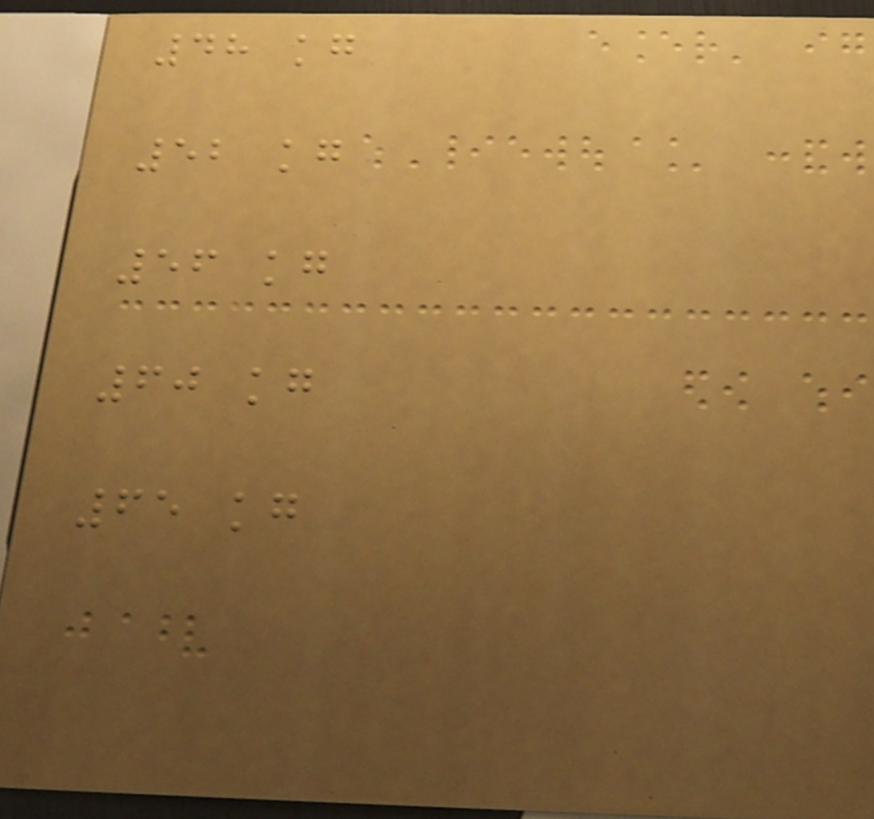48 kg
52 kg
56 kg
60 kg
65 kg
